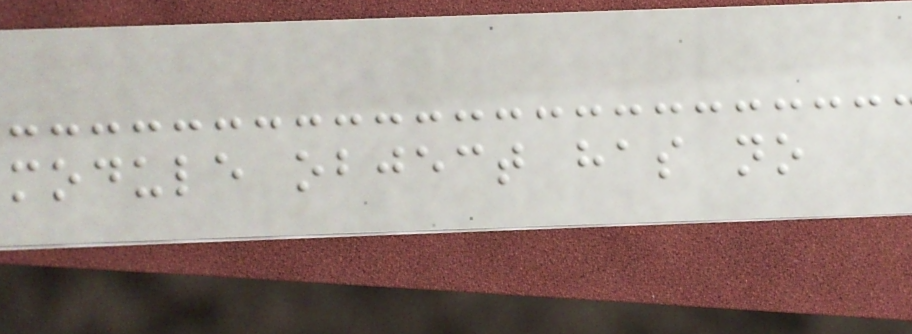module object has no
